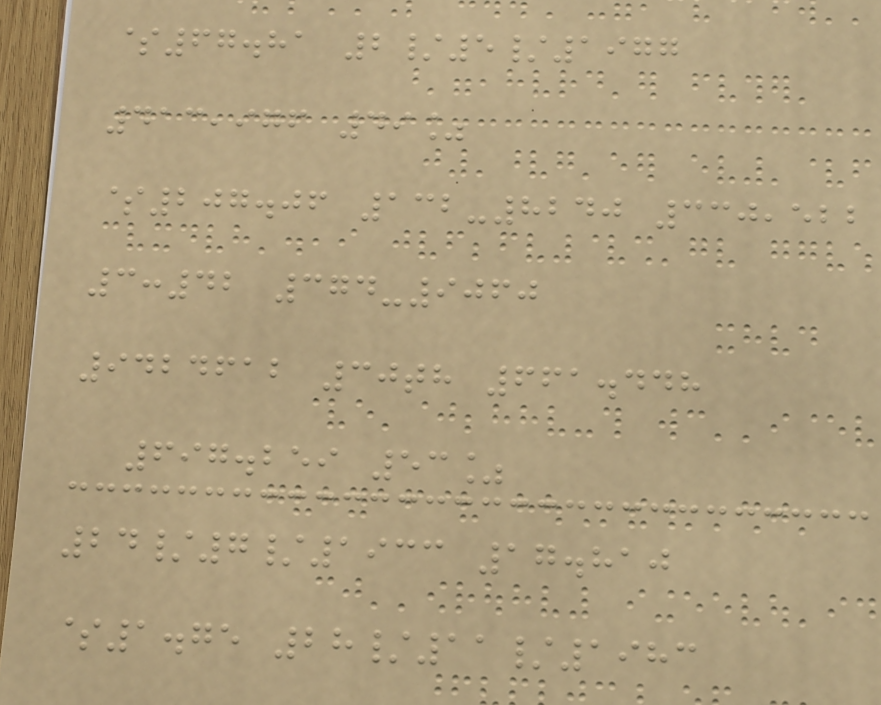$67.81 2/5/1977
413,976 49%
$207.06 132-8240 330,522
3:42 374-9060
9424612 30th 661.448
697.259 53%
24/7/1933 17.810
$1.75 28/11/1983
